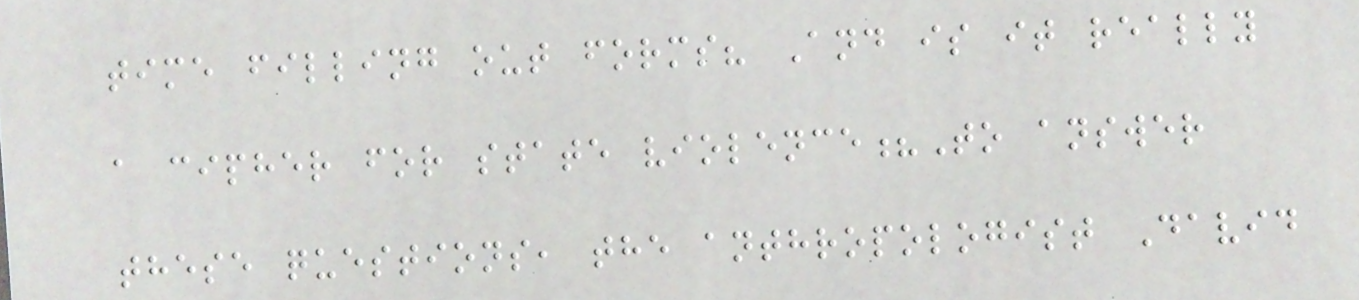time filling out forms? And is it really
a cipher for state violence?To answer
these questions, the anthropologist David
